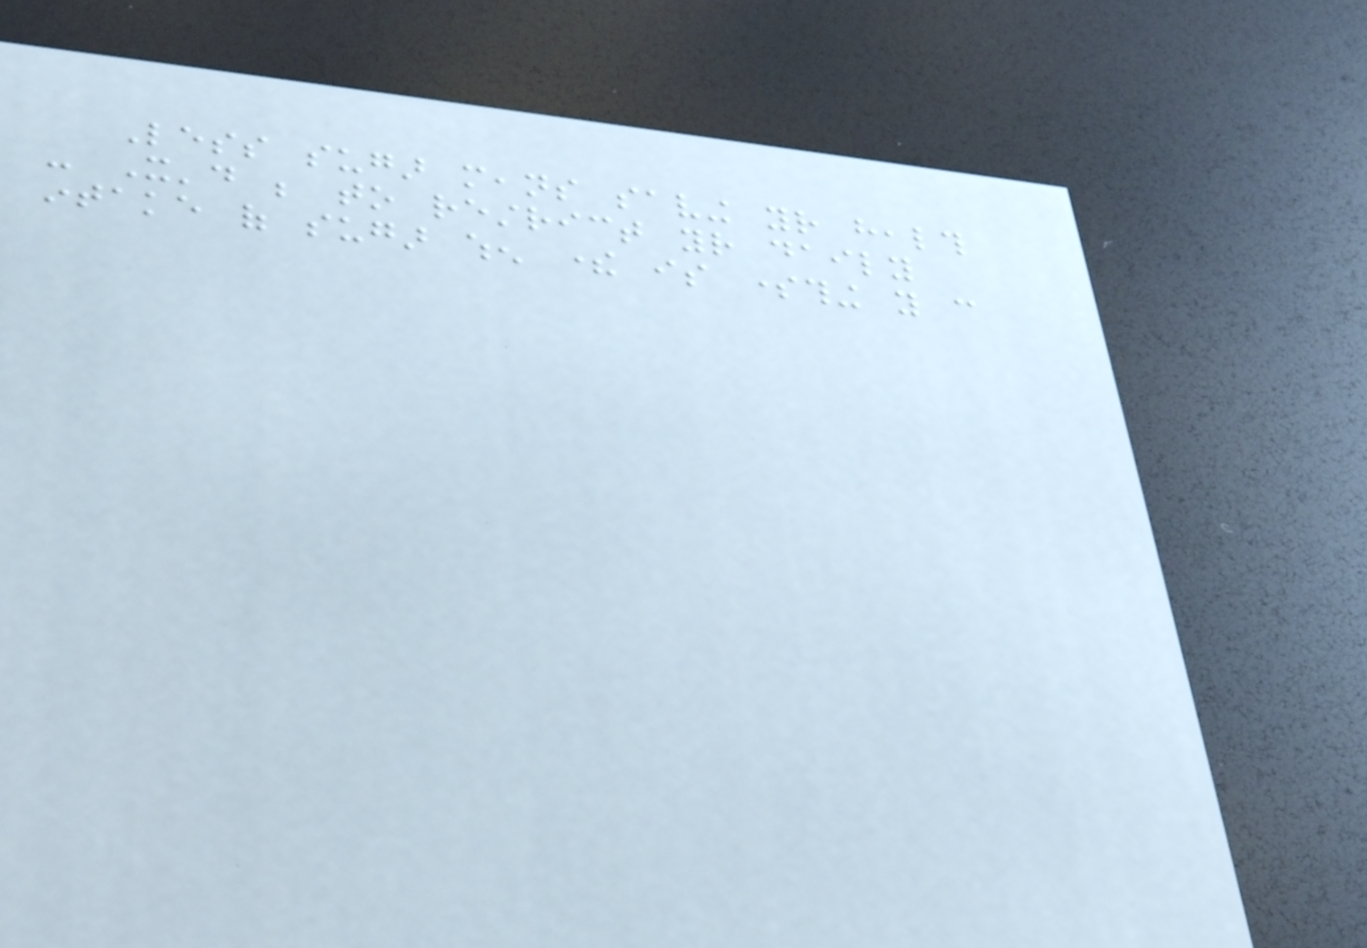Less sugar means saving your health
- It'd be to restrict your daily
intake of sugar when there is something you can
